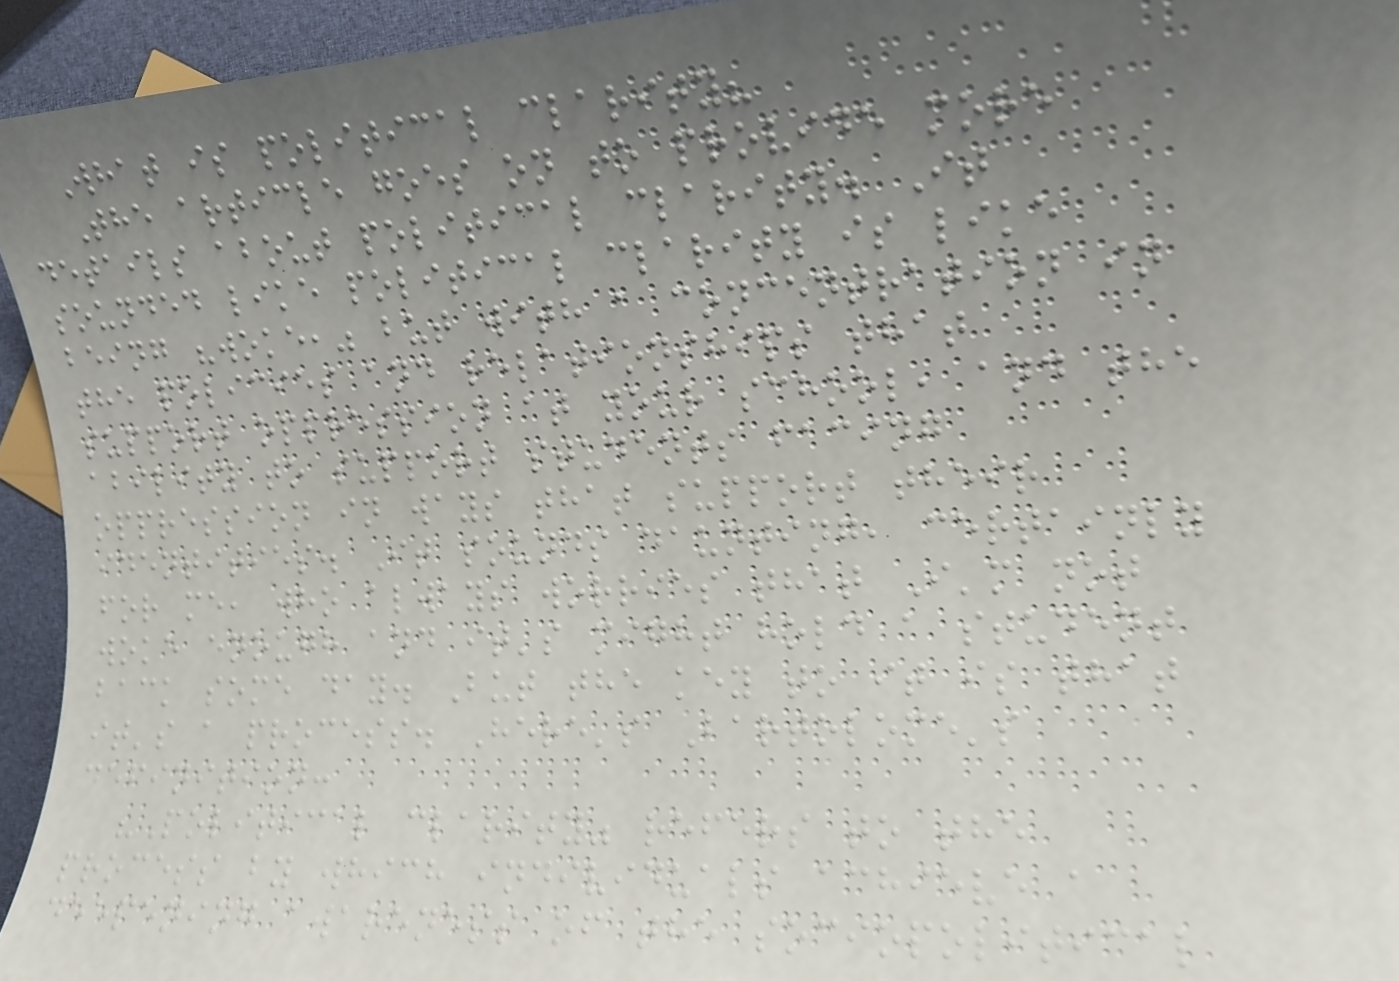What is political clarity?
The article goes on to provide more
details about political clarity. It
sounded like political clarity is like
being "woke," but with a concentration in
the policies and relationships that
support oppression at your school, and the
ability to support students facing
oppression in ways that support their
identities. It sounds daunting, certainly
for me, who always worries that I'm not
woke enough and it's might hold a student
back some day. But the key to it is that
it's a process. Here's Bartolome's
definition:
"Political clarity" refers to the
process by which individuals achieve a
deepening awareness of the sociopolitical
